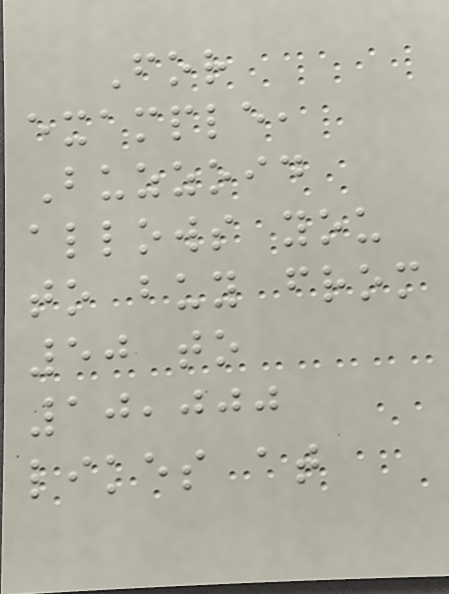For
example,
Buzzoid
allows you
to buy from
50 to
10,000
likes at
